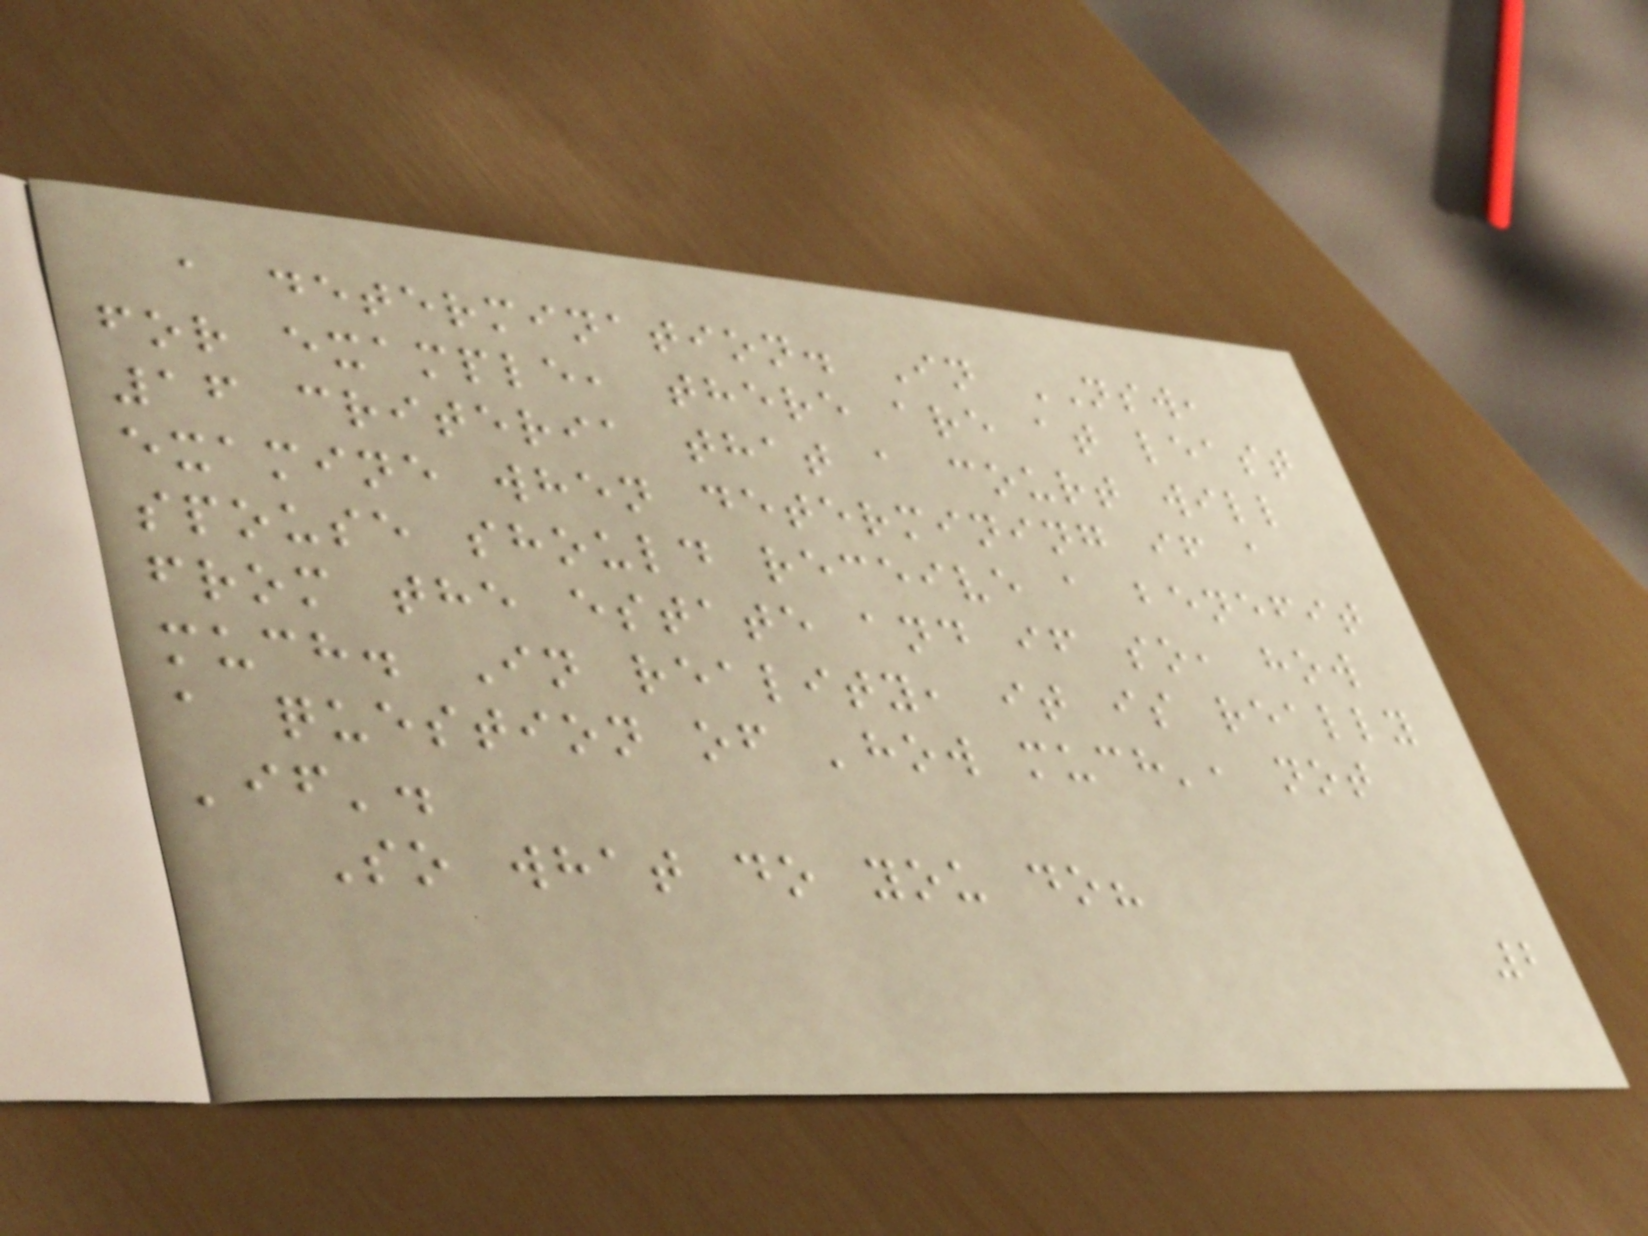a determination. In NSW,
for example, there are at least
16 criteria that a court will
examine when determining if a
spouse should receive a benefit
from the estate and if so, how
much. In reality, it is really
a question of 'how much', not
'if'.
So what do you do?
2
